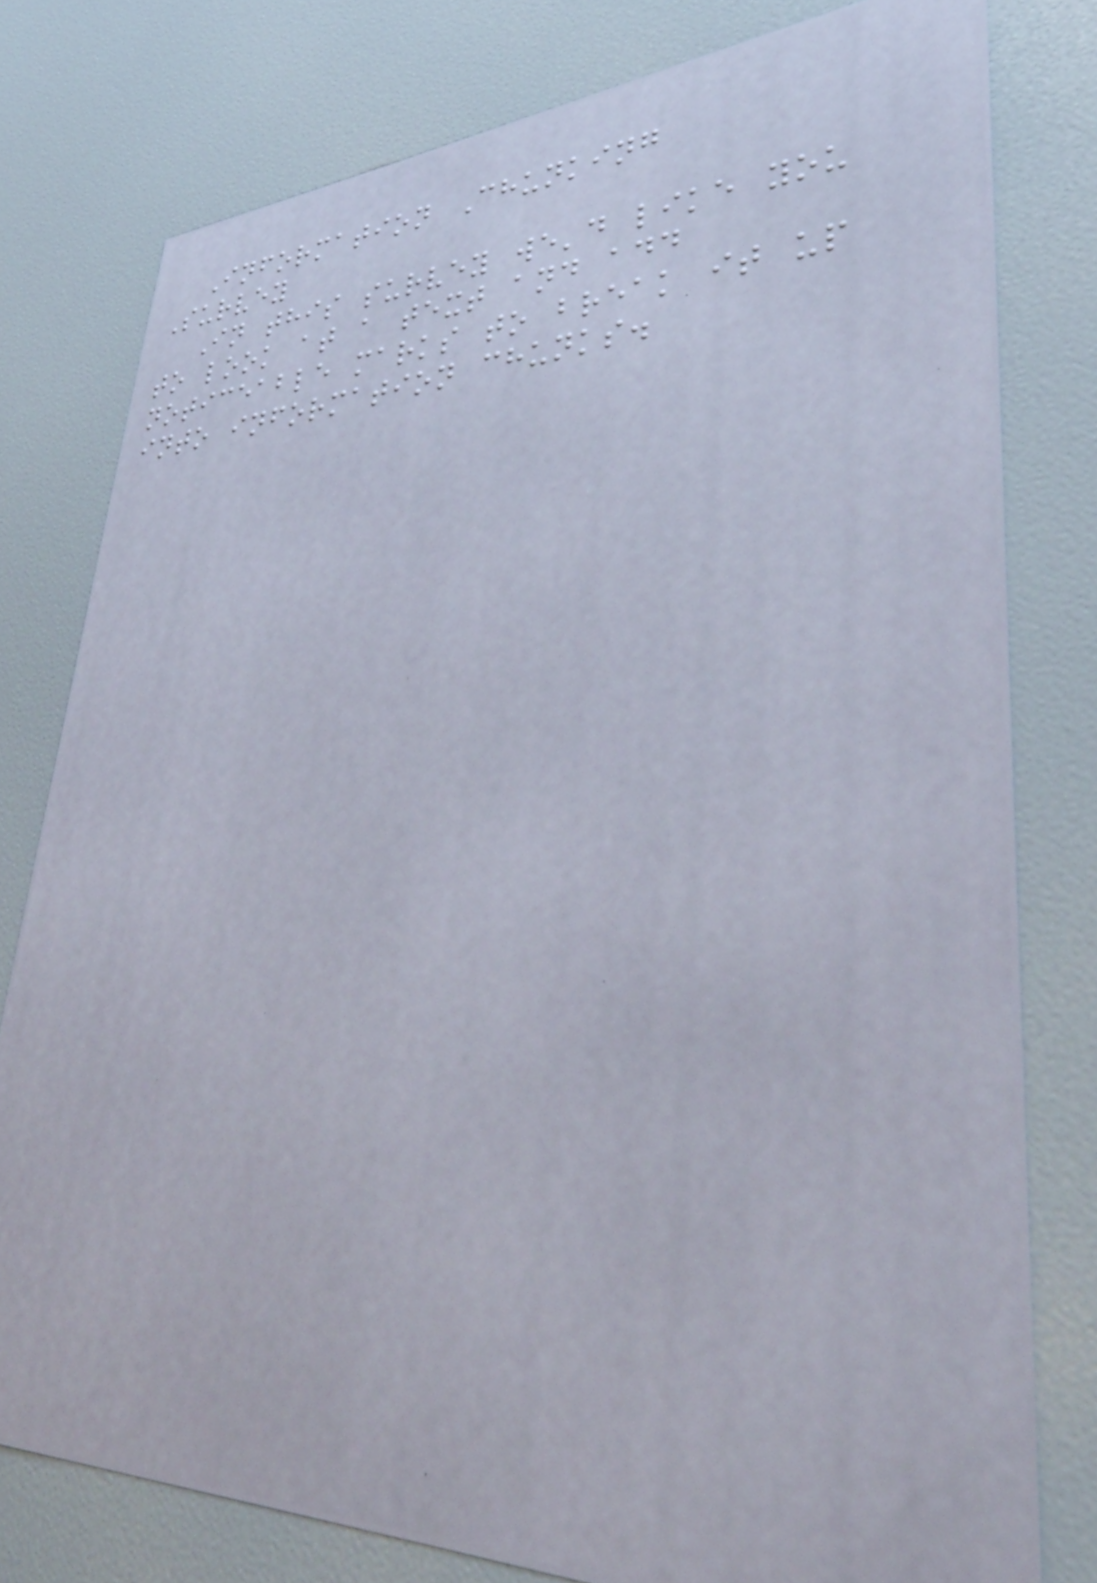Information Chunking
Survey
In this survey we'd like you
to look at a text and add
noticeable marks to break it up
into information chunks.
